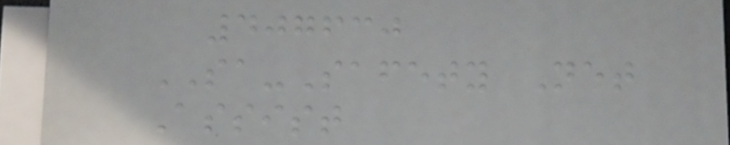407630
SA-Safety Net
Assist
